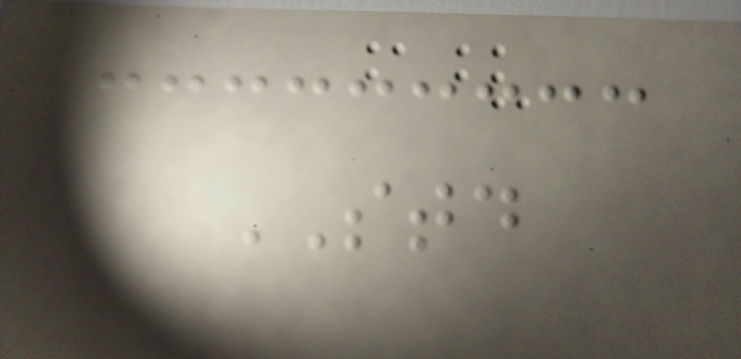STD
